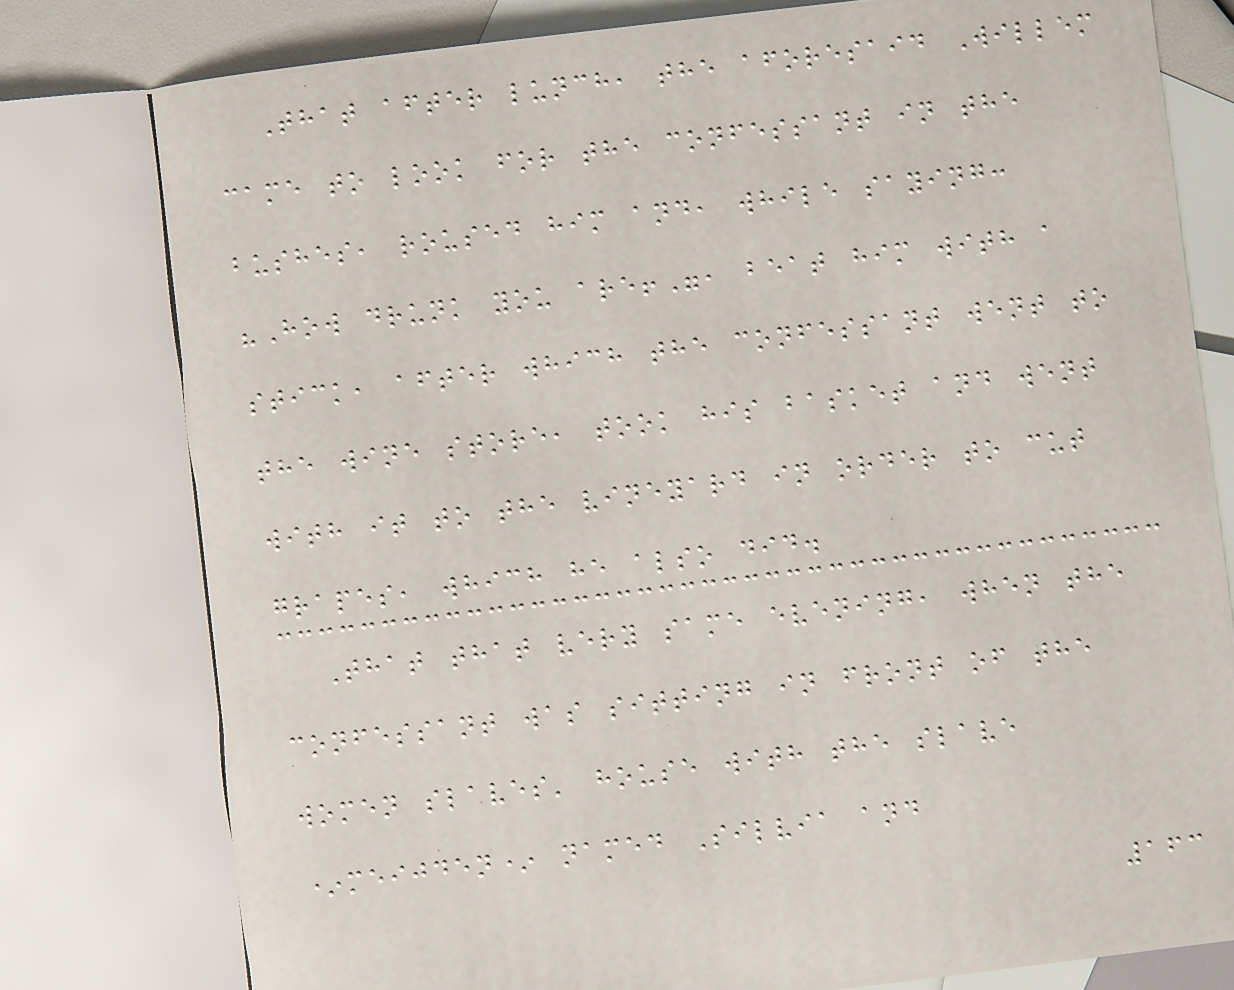That after lunch, the aforesaid Willem
came to look for the confessant in the
bushes, roused him and, while saying:
"How drunk you are!", beat him with a
stick, after which the confessant went to
the wine store, took his basket and went
with it to the vineyard in order to cut
grapes, which he also did.
That that very same evening, when the
confessant was sitting in front of the
women slaves' house with the slave
*meijden* named Silvia and
163
